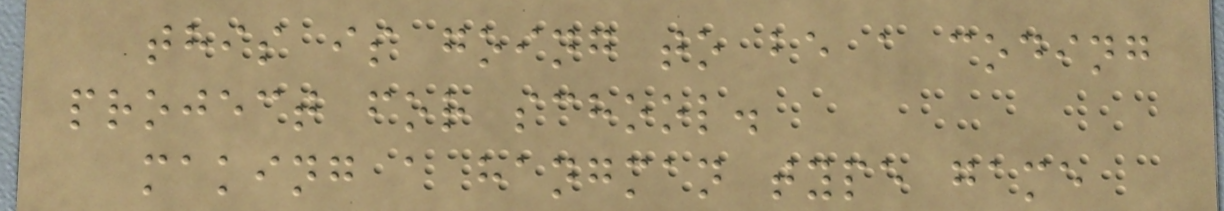this is going to be a coding
project for school.
making a hangman type game
